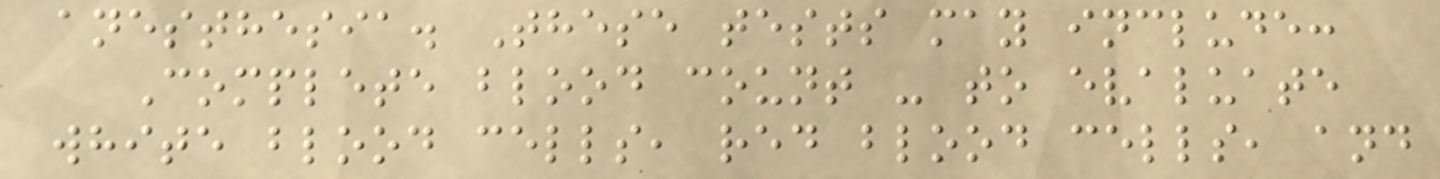anesthesia. These tests may include:
Complete blood count - to evaluate
white blood cells, red blood cells, and
